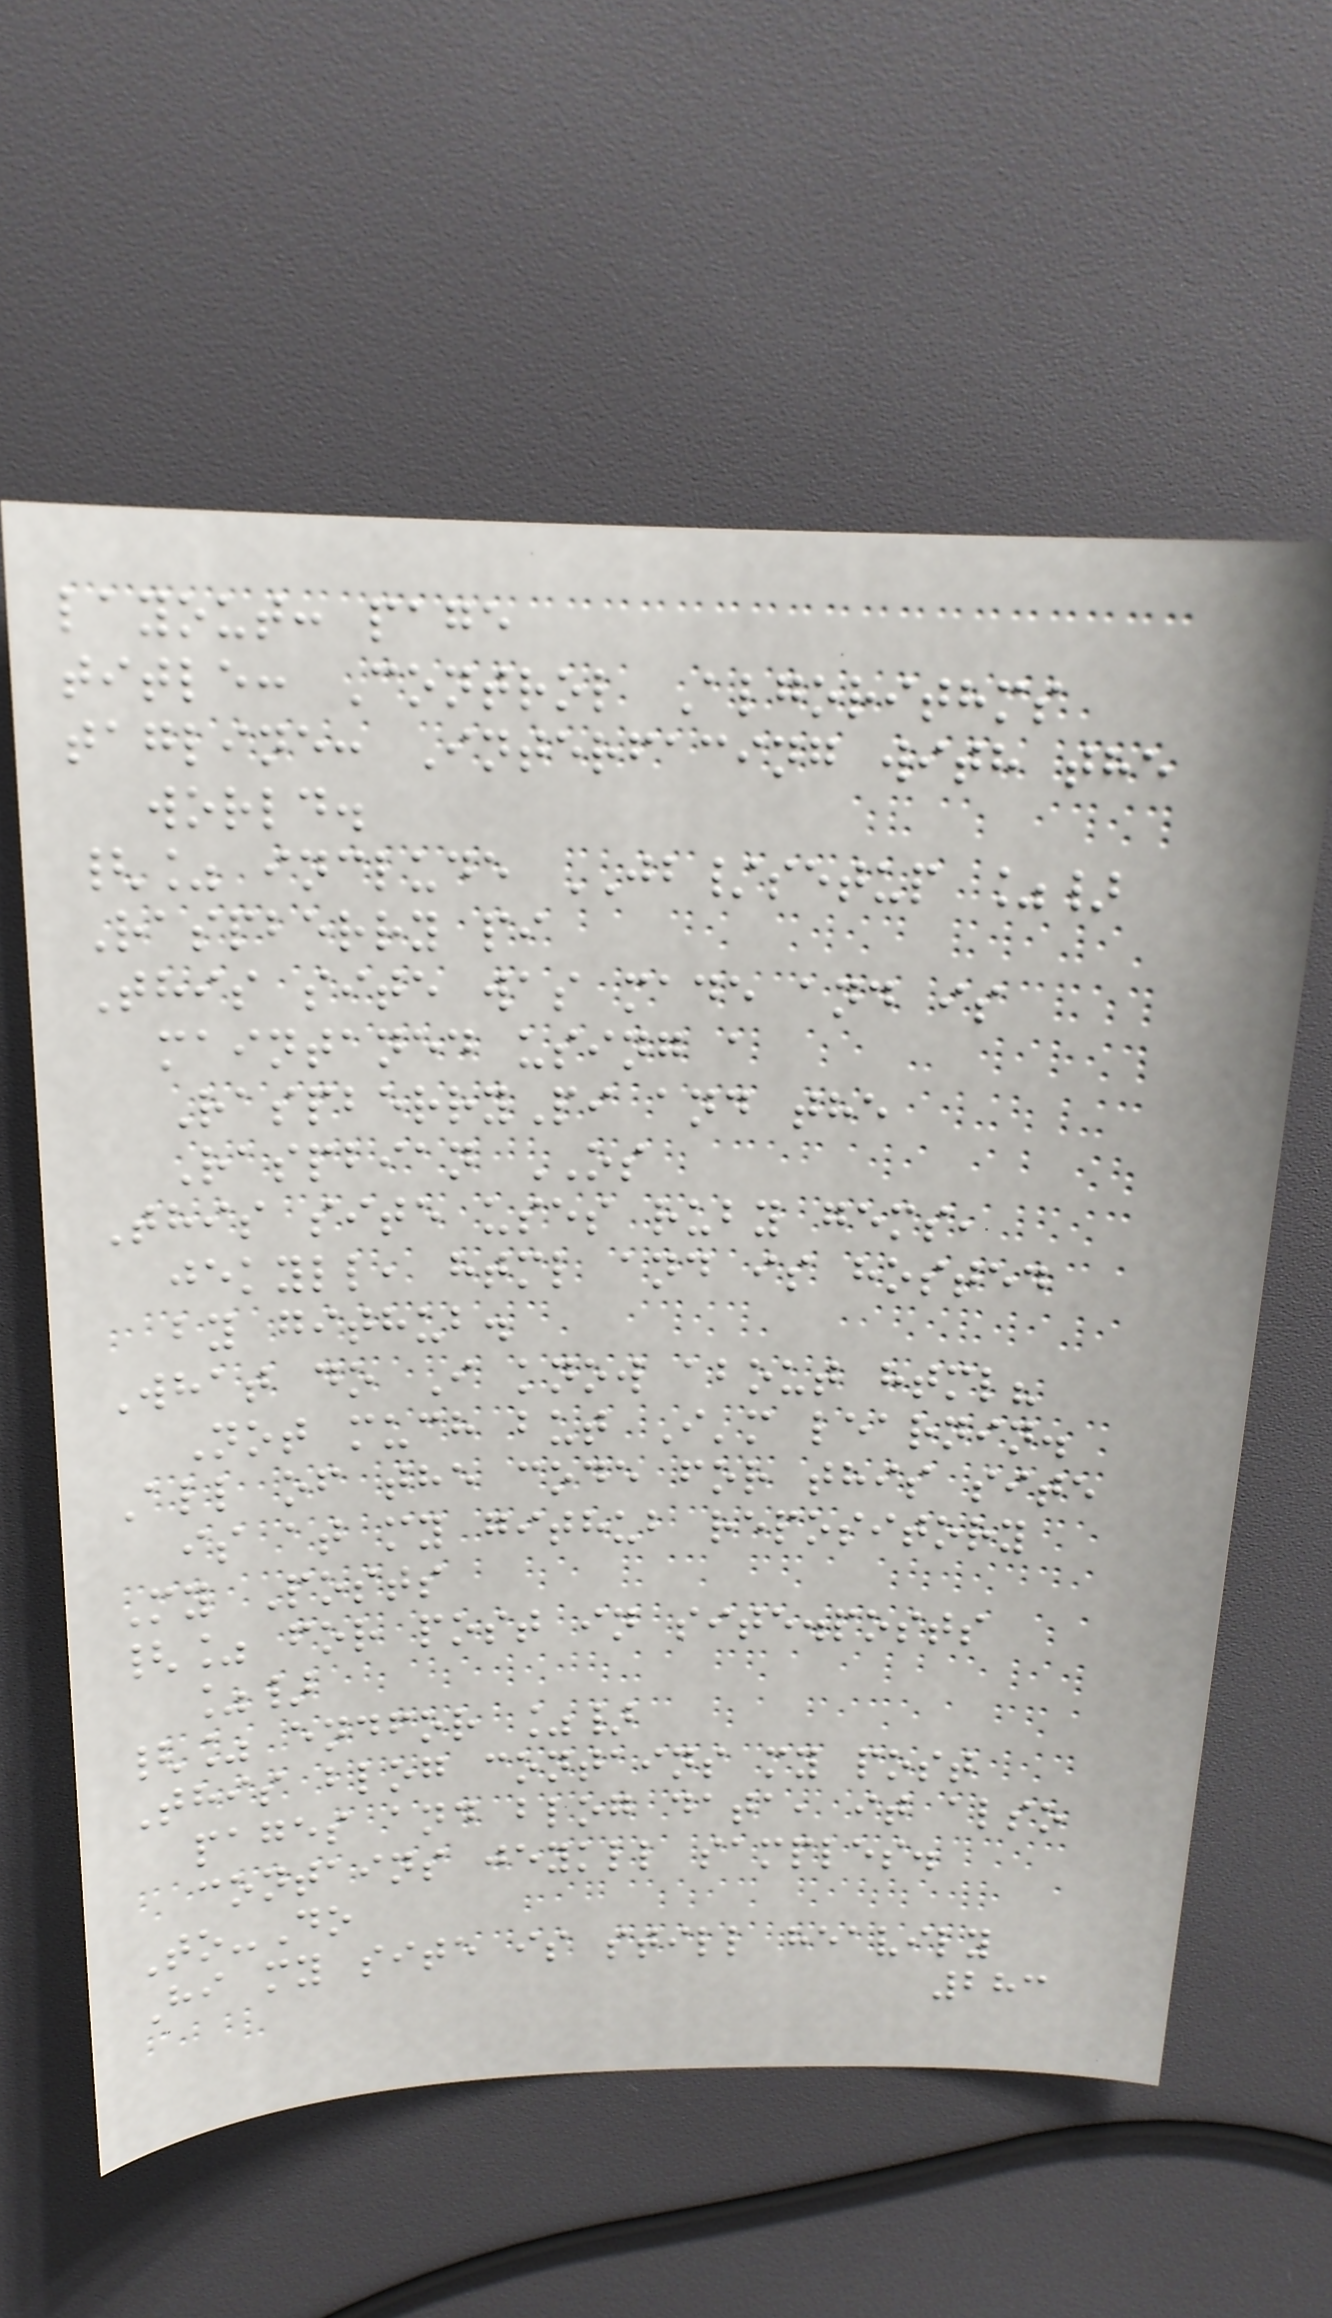layout: page
title: Control Algorithms
tagline: Interfacing with the
world.
{% include JB/setup %}
Raspberry pi
This site was made and is
maintaned using a
RaspberryPi and the
Raspbian OS
This site uses ruby gems,
jekyll, html and is hosted
by github.
What do I know about html?
Not much but I'm learnin.
All of the code for this site
is at my github repository
My Posts
{% for post in site.posts
%}
{% endfor %}
This blog contains my post
pages and blog data, it also
contains jeykll samples.
To-Do
Hi my site is still heavily
283
